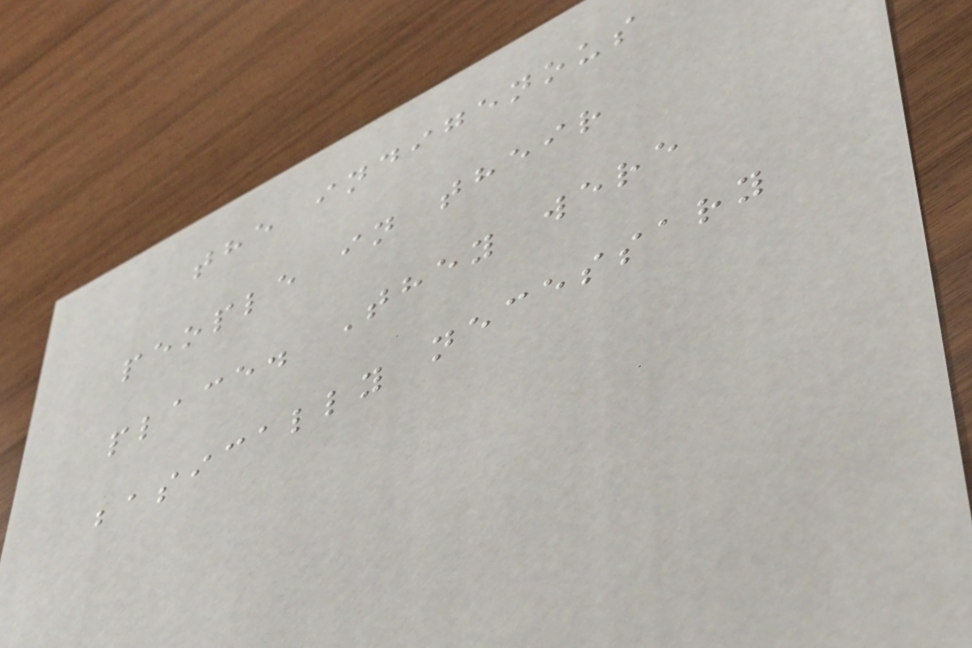the indigenous
people in their
place. They were
basically necessary
